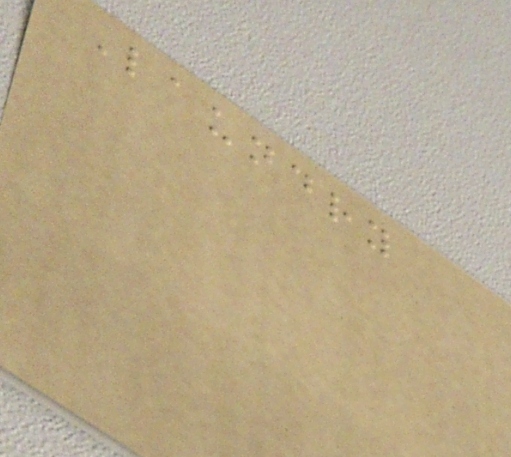Laundry
